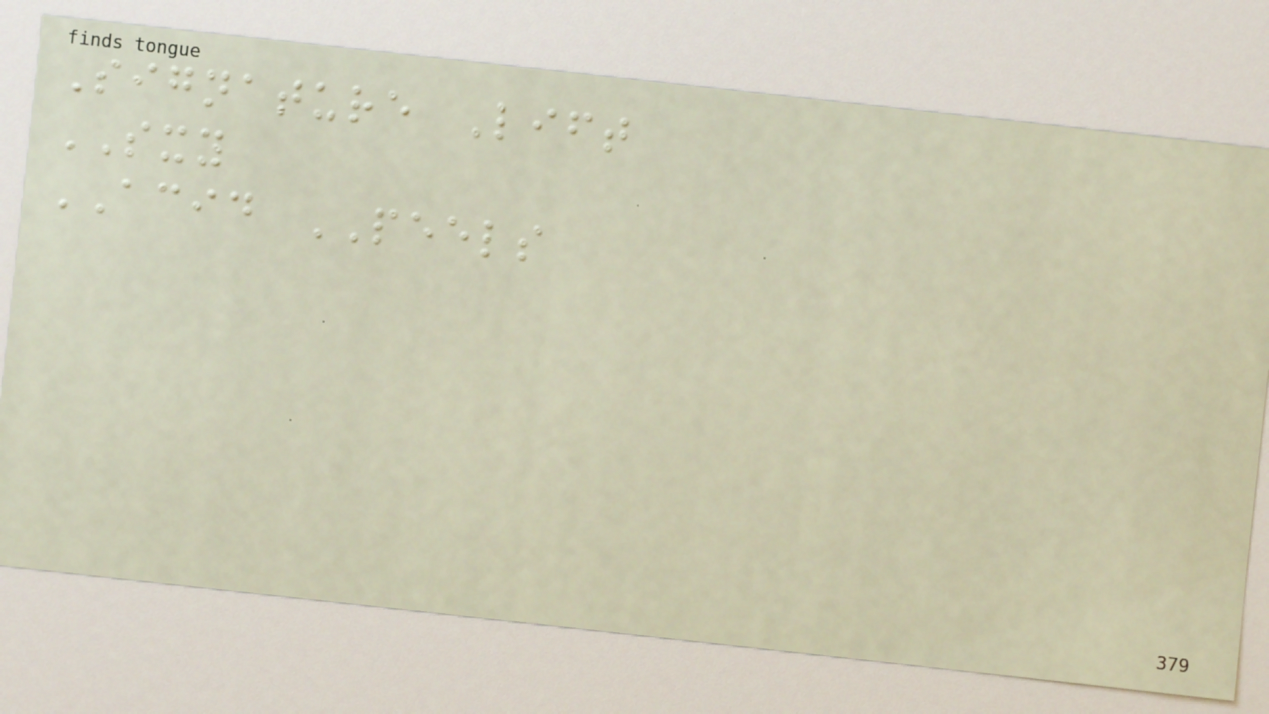Signature Lift
SXY
ACID PEELS
